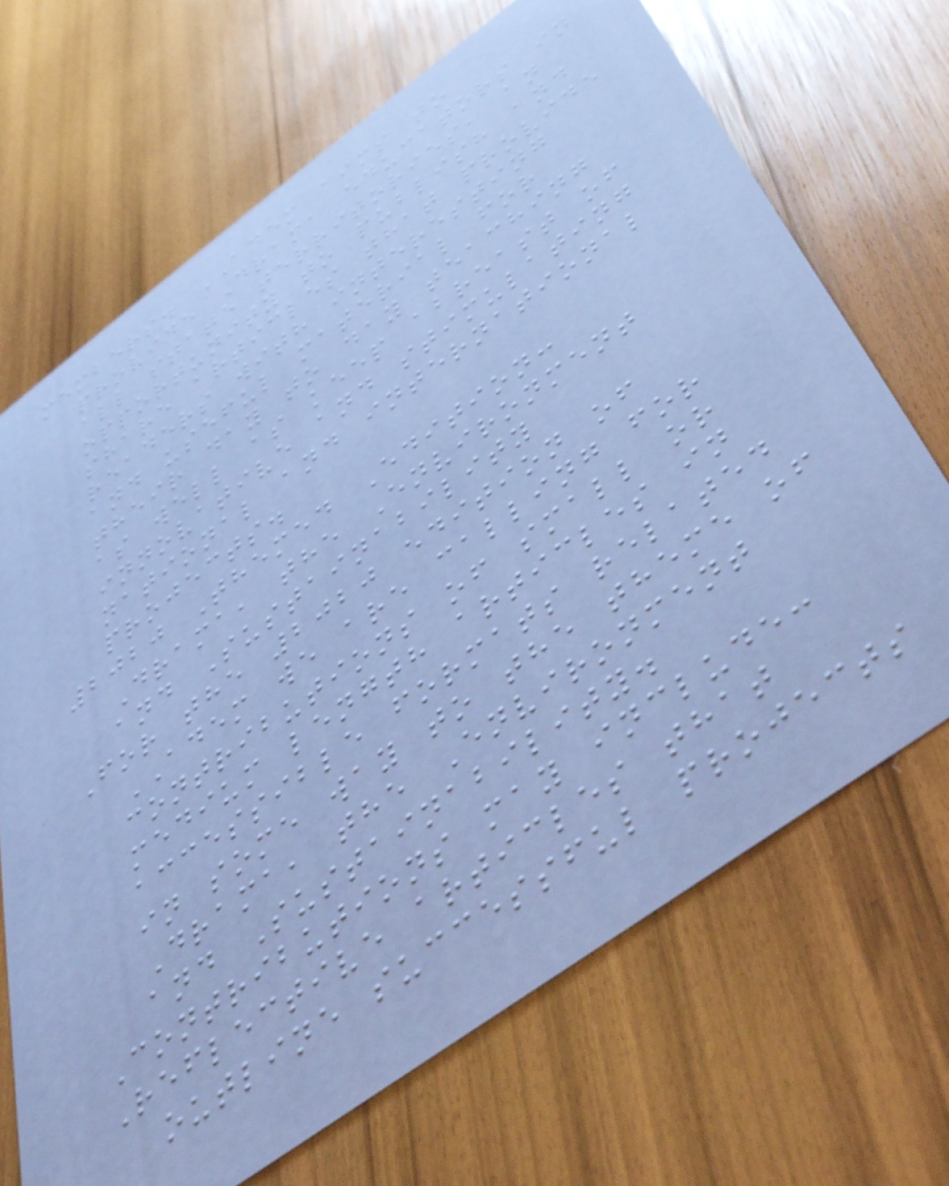members. ADEM aims to
provide Drama educators in
all state territories, an
opportunity to publish and
share articles that provide
readers with interesting
and useful material for
their day to day teaching
as well as keep abreast of
innovative and stimulating
national and international
projects.
2020 Themed Edition:
Drama, the Environment
and Sustainability
For the 2020 edition of
ADEM we are calling for
contributions of small or
medium length articles in
accessible formats related
in some way to the theme of
Drama, the Environment
and Sustainability.
Contributions may include:
Reflective articles that
outline successful projects
